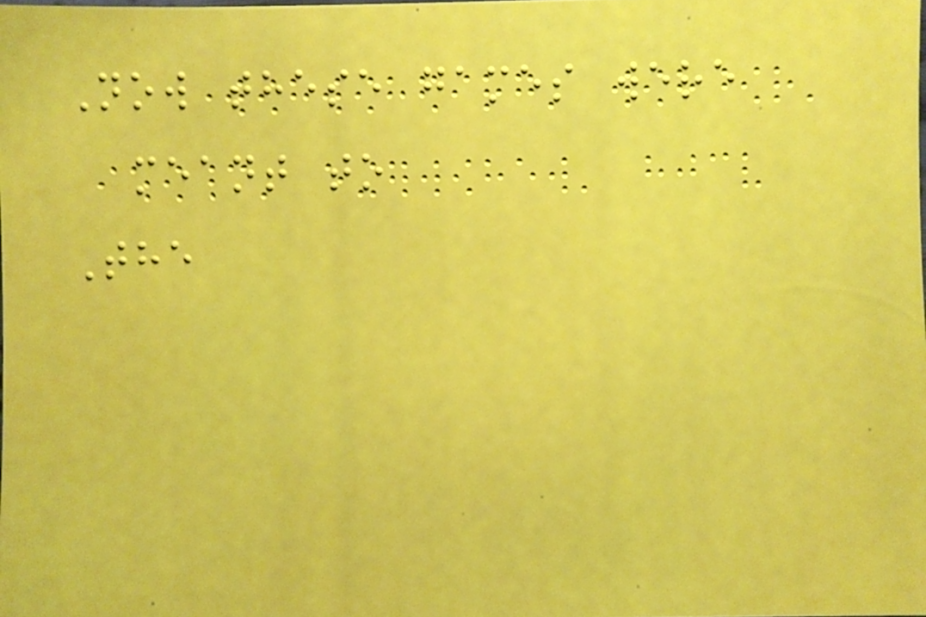Now these games were
meant to
The
